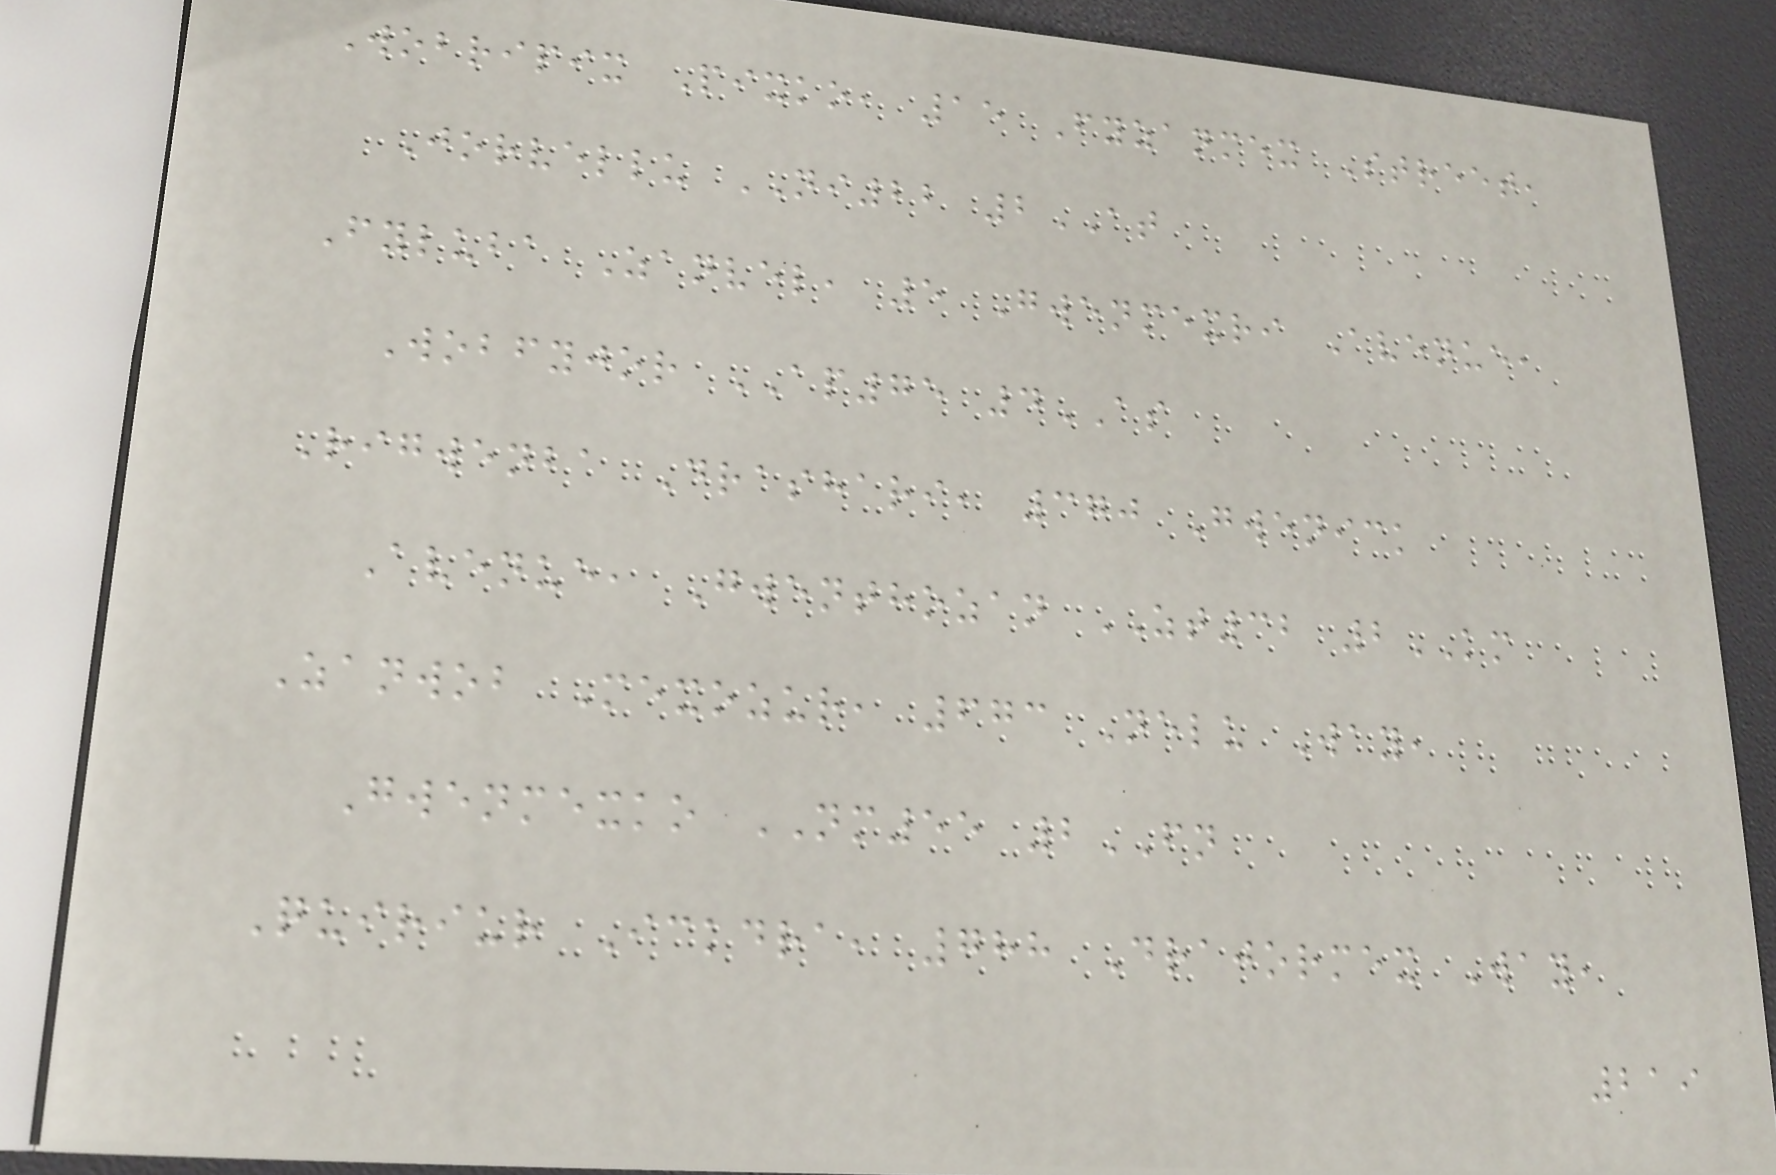Wobripix Pixko, 15 Fyzanmex Street,
Jorvellu NI22 2AT
Fyluba Zanvel, 5 Gwenmexri Avenue,
Wobfyjor AP75 4AS
Rigwenba Drashari, 370 Gwenick
Avenue, Gwenthozan ZT32 2KM
Zanwob Mexozur, 673 Nelu Way,
Gwenmexko NM55 2FN
Quiriur Ickdra, 788 Drajormex Way,
219
